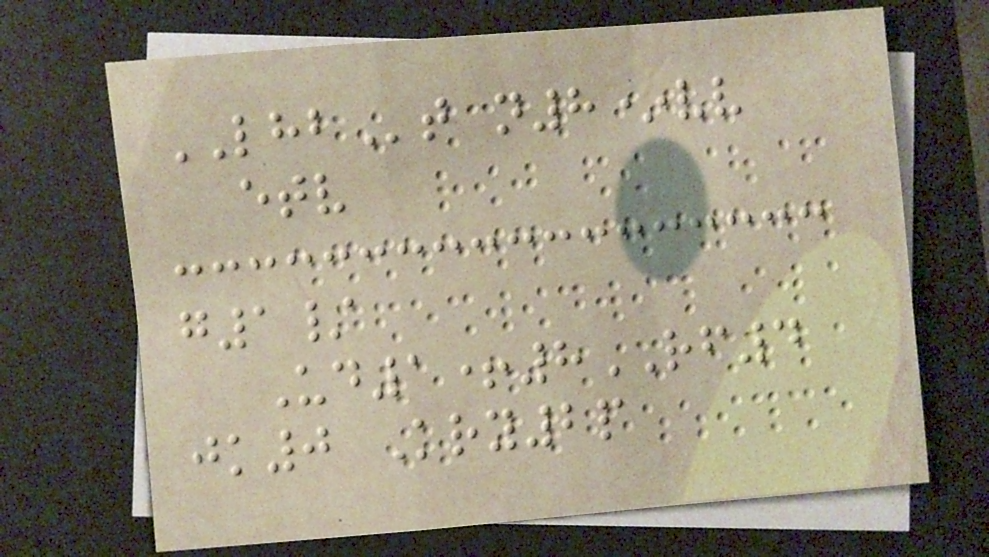LHBt n8*vv
etv
g1/
Ud1+8RF4
jk0 Kry2p
